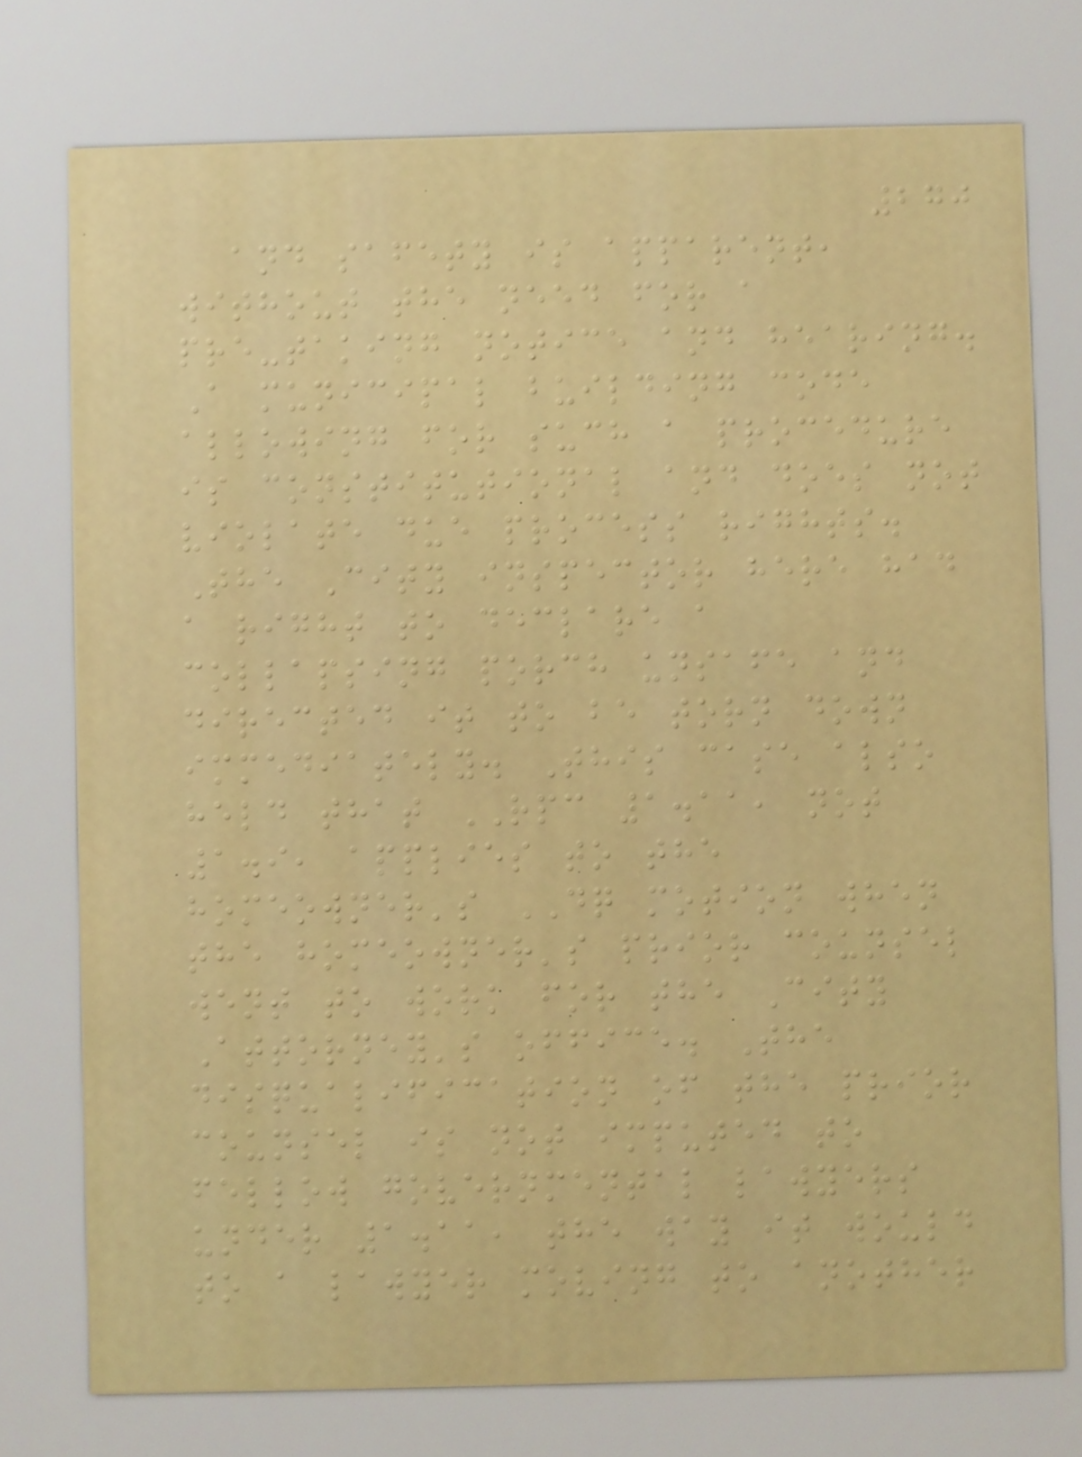270
and safety is apparent,
without the need for a
pre-taking notice and hearing.
A municipal building code
allowing for such a procedure
is constitutional and does not
violate due process rights.
The City inspector here had
a right to declare a
collapsing porch unsafe and
directed it to be torn down
immediately. This case also
held that RPC 1.11, not
1.9, applies to the
homeowner's DQ motion when
the homeowner's prior counsel
went to work for the City
Attorney's office. The
disqualification of the prior
counsel is not imputed to
fellow governmental lawyers
under 1.11, the way it would
to a lawyer moving to another
